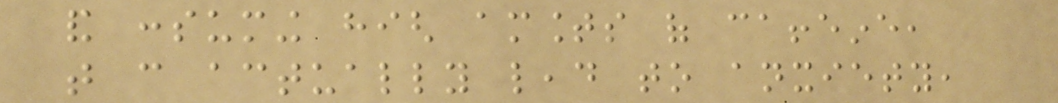and consuming high amounts of caffeine,
that can actually lead to anxiety,
